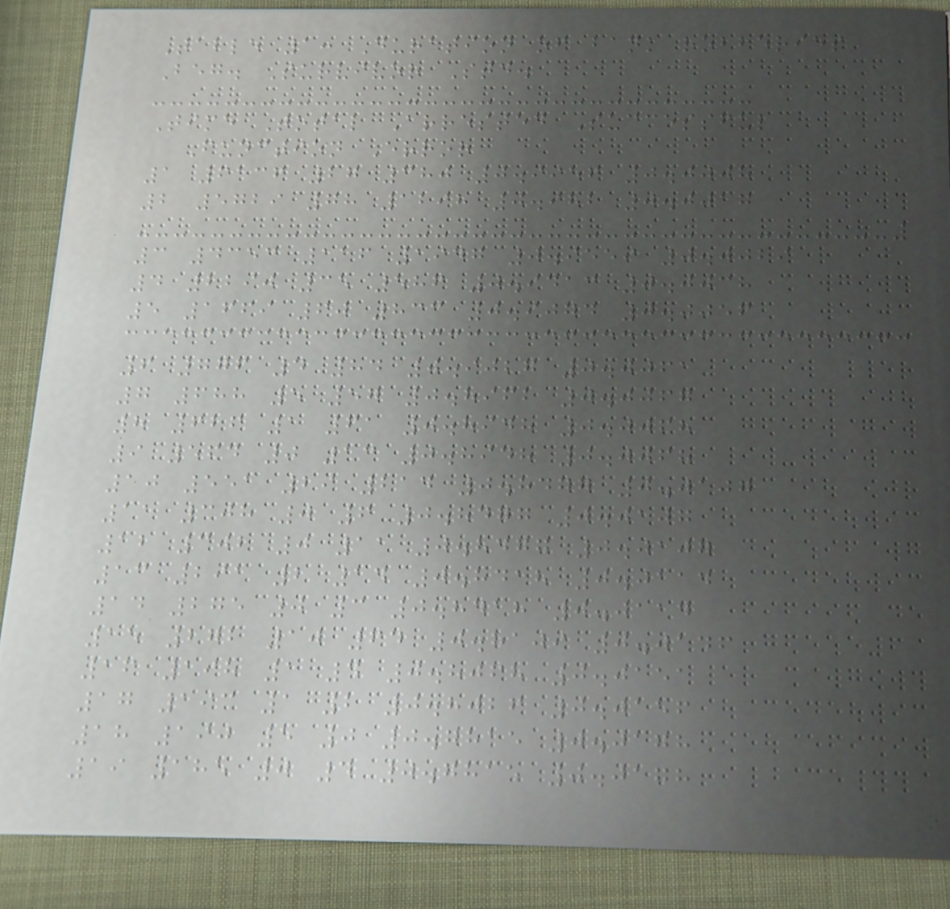Table 1: Duration of bank robberies
Beg. Survivor Std.
Time Total Arrested Successful
Function Error
1 6136 27 380 0.9956 0.0008
2 5729 78 1298 0.982 0.0017
3 4353 116 1947 0.9559 0.0029
4 2290 35 586 0.9413 0.0038
5 1669 60 833 0.9074 0.0056
6 776 4 84 0.9027 0.0061
7 688 5 57 0.8962 0.0067
8 626 1 61 0.8948 0.0068
9 564 0 13 0.8948 0.0068
10 551 29 214 0.8477 0.0107
11 308 0 6 0.8477 0.0107
12 302 0 11 0.8477 0.0107
13 291 2 14 0.8418 0.0114
14 275 0 3 0.8418 0.0114
15 272 10 64 0.8109 0.0146
16 198 1 4 0.8068 0.0151
17 193 1 2 0.8026 0.0156
18 190 5 0 0.7815 0.0178
19 185 0 4 0.7815 0.0178
